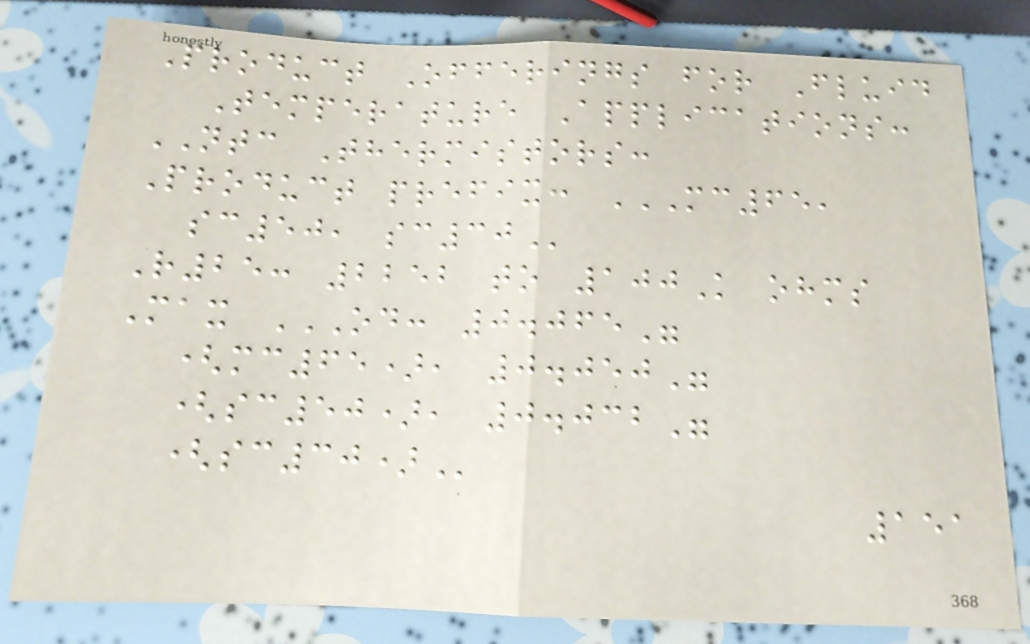Product Offerings for Fluid
Temperature Applications:
NTC Thermistors:
Product prefix: MC65,
SC50, SC30
R25: 2252 to 100K ohms
Max OD: 0.065"
(MC65), 0.050"
(SC50), 0.032"
(SC30)
151
